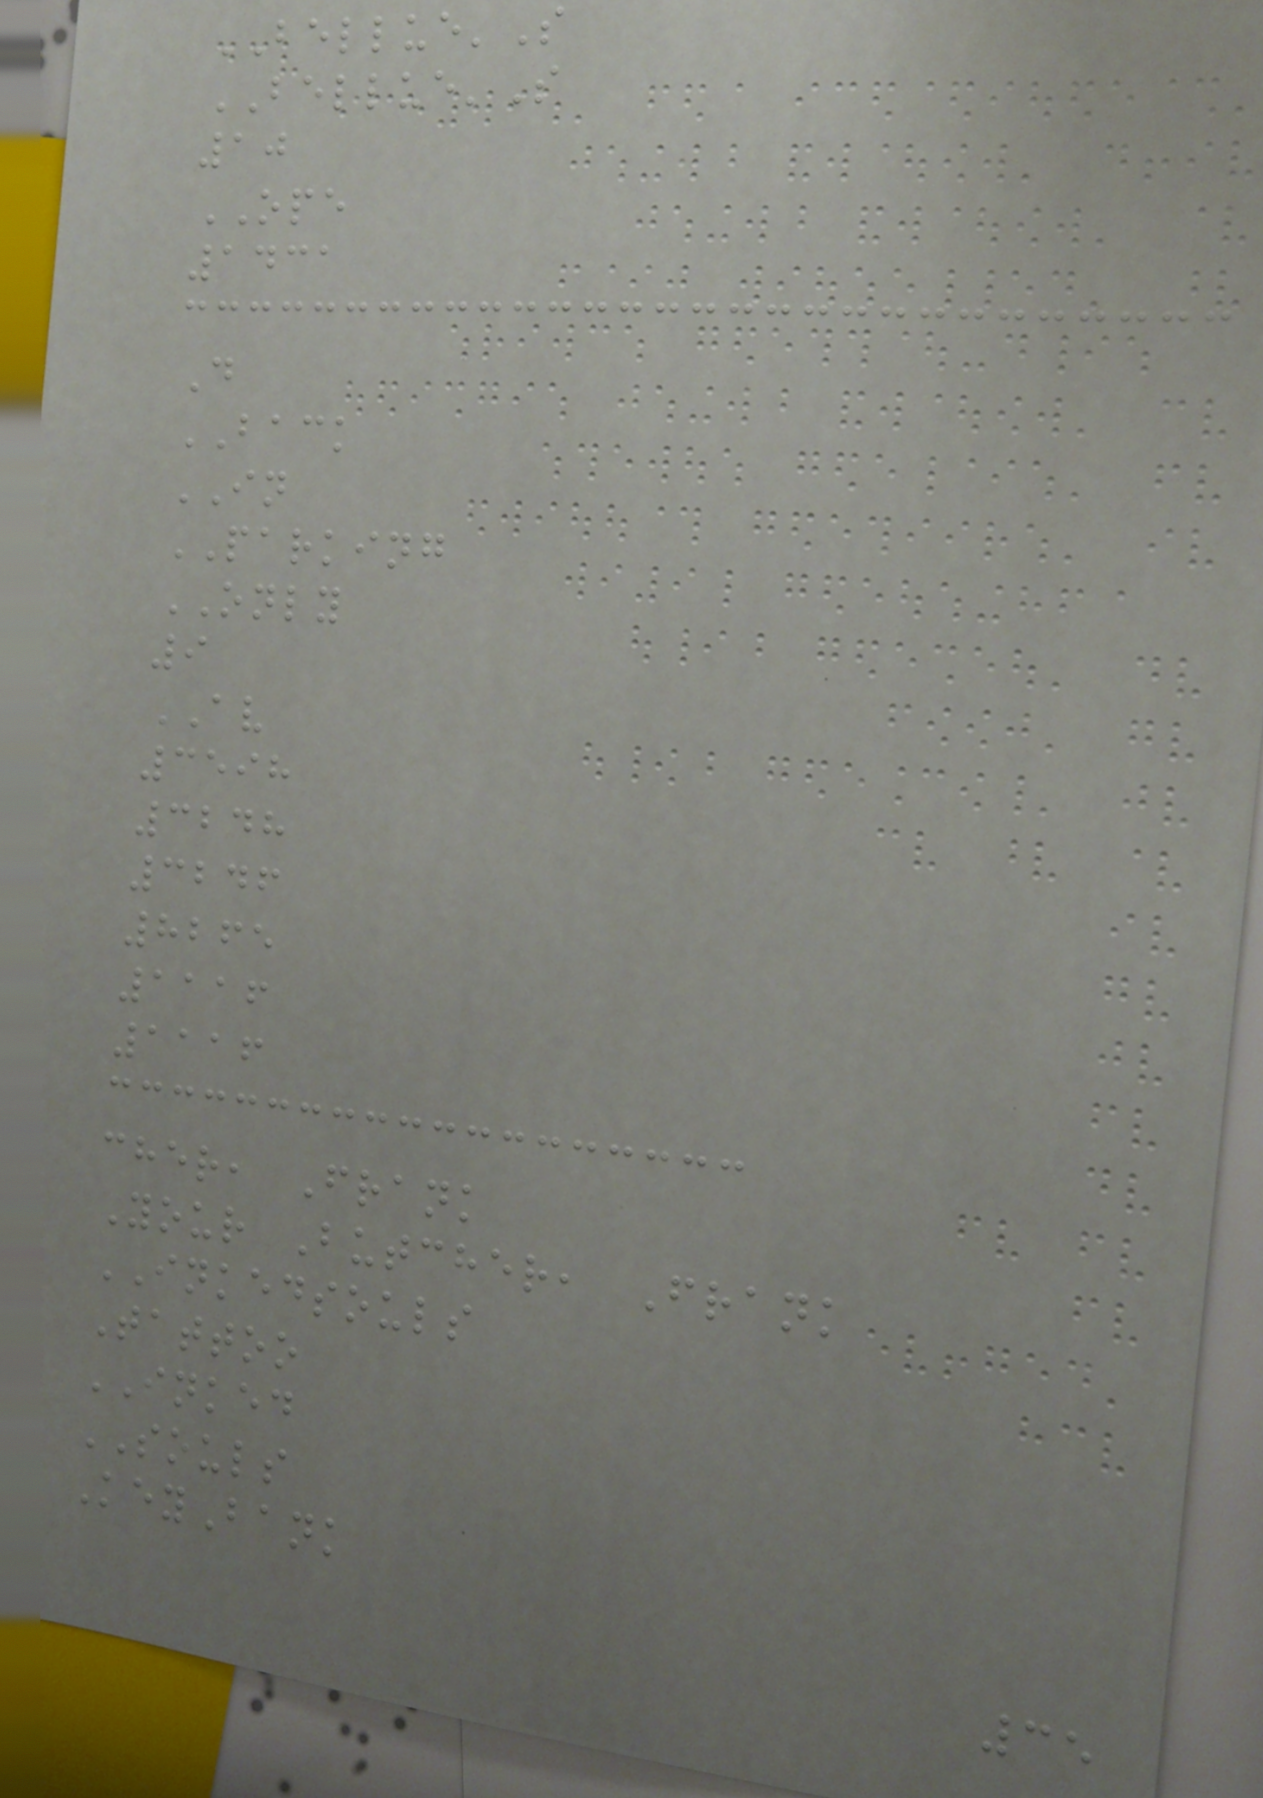BELLUE'S
BELLUE'S
10
OPE
1431
D
BACK
IN
PARKING
ONLY
9
AV
3598
3248
3246
8265
1116
1116
cher, Frank
Your Butcher, Frank
INKEDSOULS
Tattoo
INKED
SOULS
KeyBank
35
